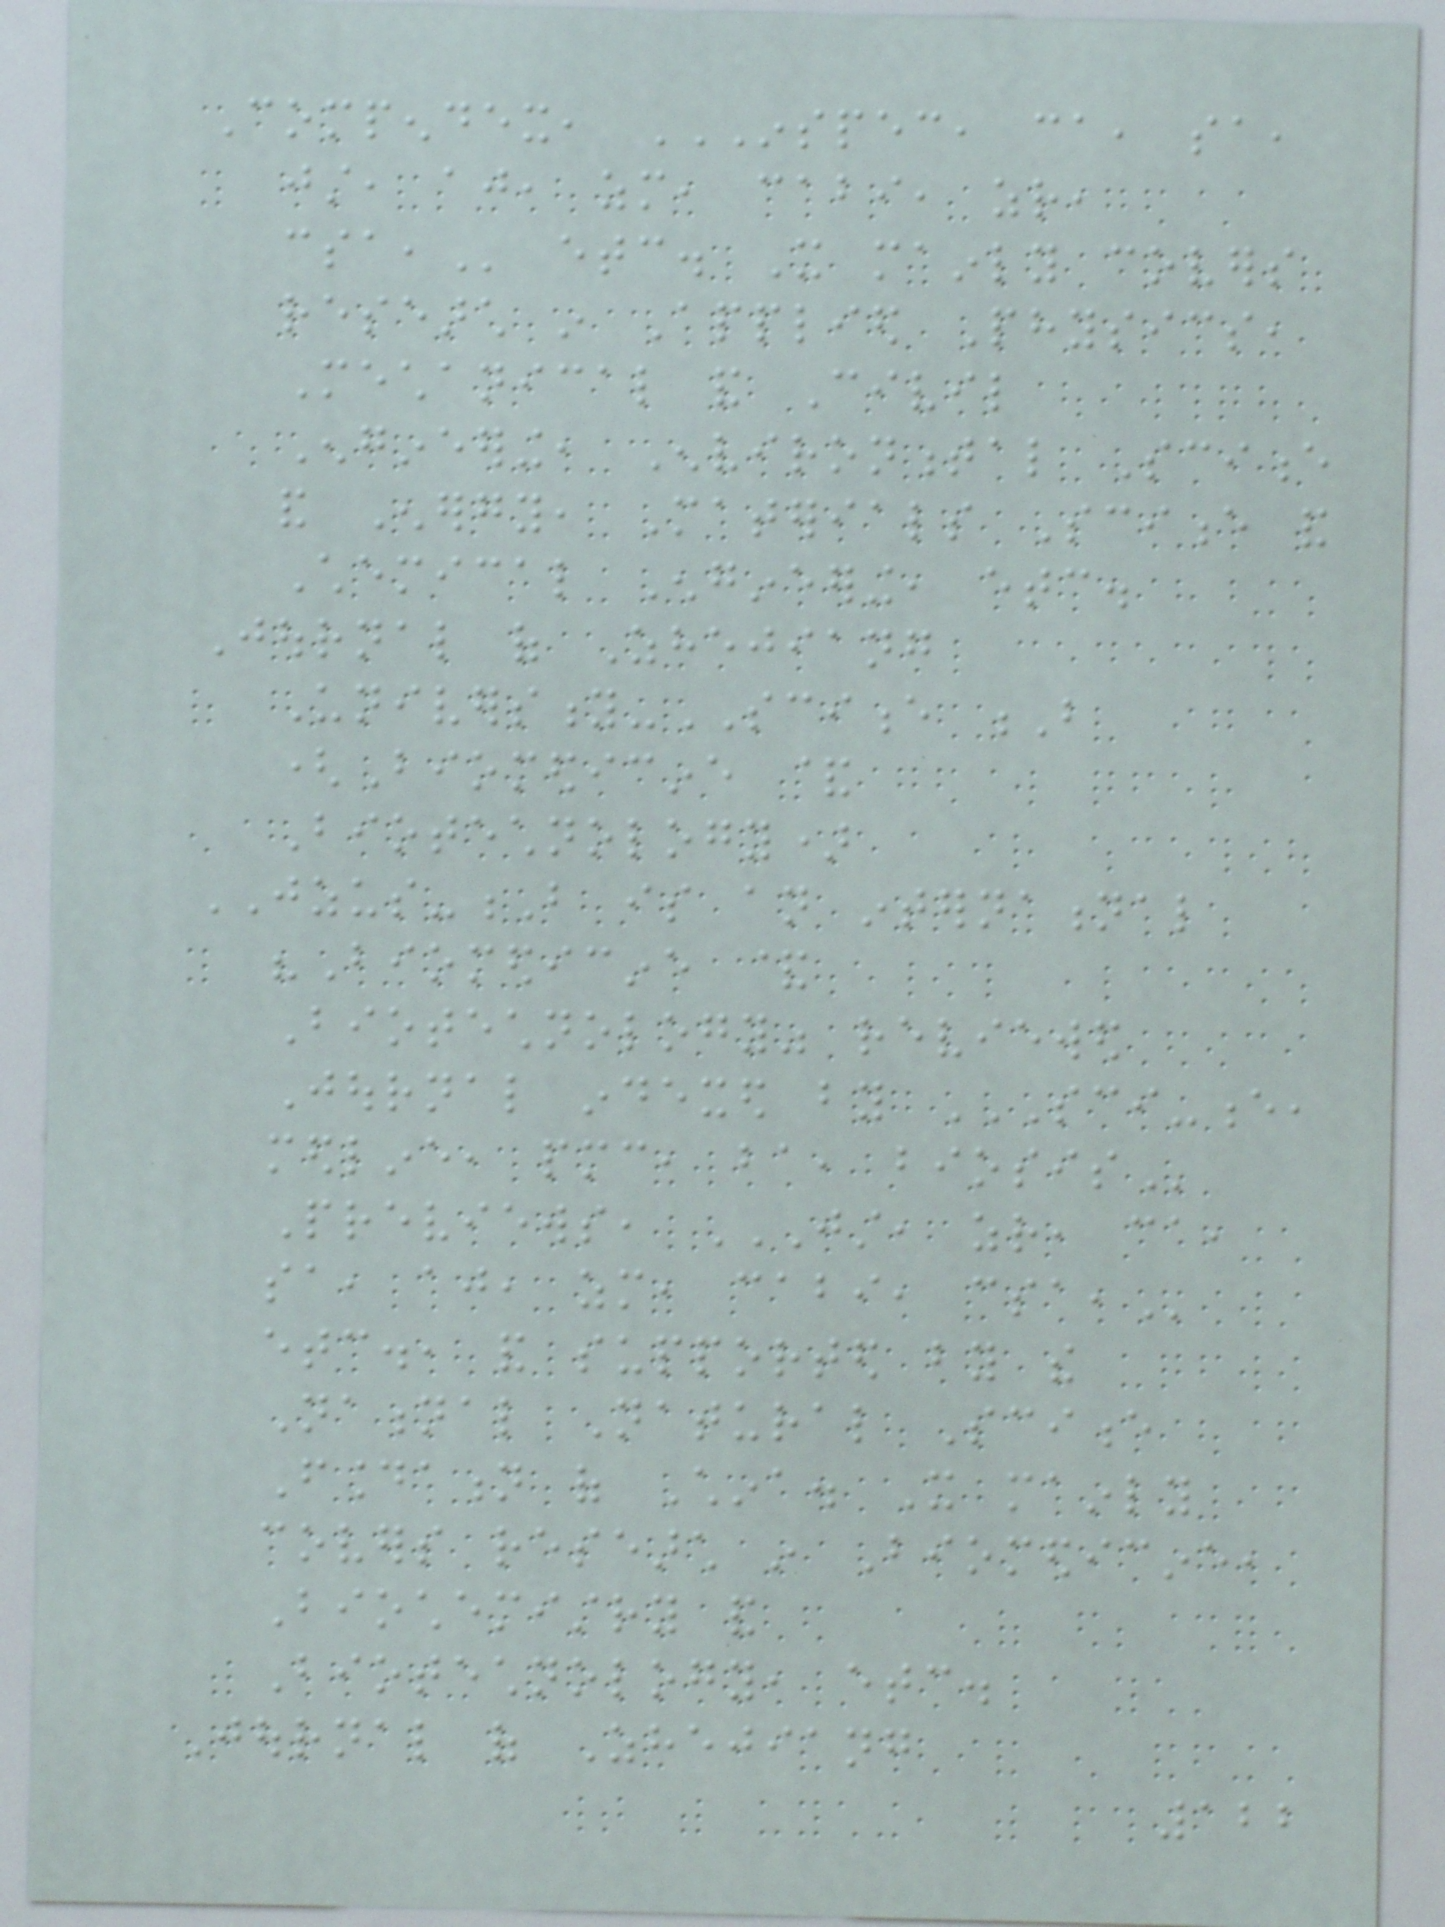Compendex, INSPEC, CA, SA,
JST, AJ, ZM, CABI, ZR,
CSA, etc. It mainly covers
research in Applied Physics,
Mechanical and Civil
Engineering, Environmental Science
and Energy, Materials Science and
Chemical Engineering, etc.
Journal of Zhejiang
University-SCIENCE B
(Biomedicine &
Biotechnology)
JZUS-B is an international
"Biomedicine &
Biotechnology" reviewed
Journal indexed by SCI-E,
MEDLINE, PMC, BA, BIOSIS
Previews, JST, ZR, CA,
SA, AJ, ZM, CABI, CSA,
etc., and supported by the
National Natural Science
Foundation of China. It mainly
covers research in Biomedicine,
Biochemistry and
Biotechnology, etc.
Journal of Zhejiang
122
